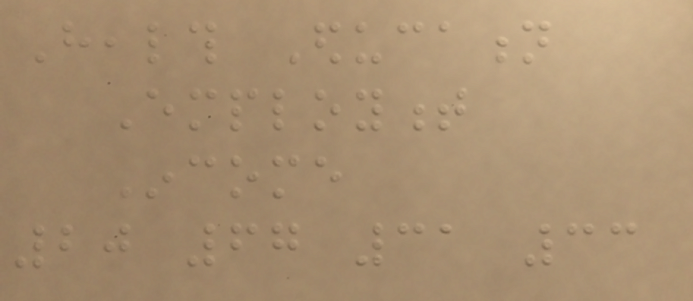Health Education
Employment
Income
20 67 31 33
